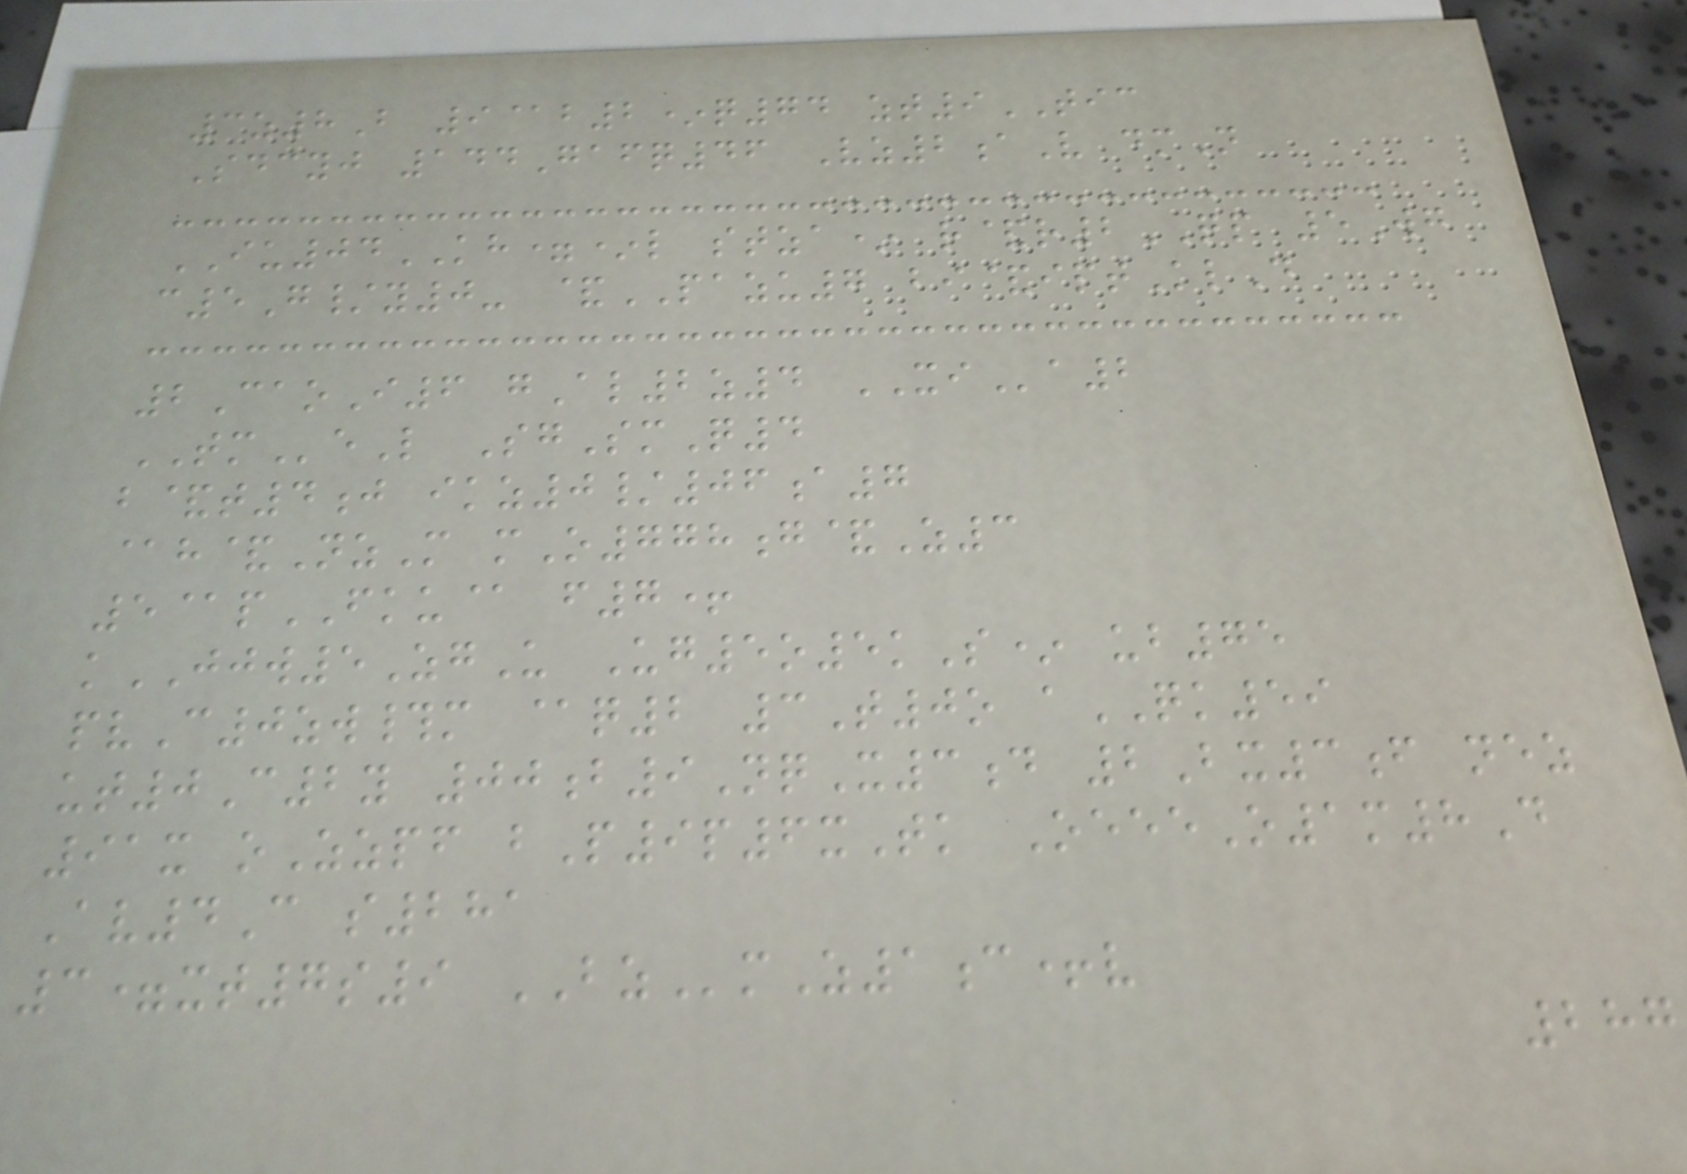3z8B 9@b2*q74 zt9TIC
Sdcyj 144Gafq46 Vz2aV dmN
IU04KH=*l stza* r&r2QP 5Wg
c5G/y0- &PAZU7 bi&iptKlD
2CaoI6 gAl2z4 XIa2
TMeL SgSmQ4
b&t4j ikz0/06a7
@h&NzM mO778g&Z3
5@pFKU@ f7+
kJJW5ZgU Ug5o5kS* ub75
pvC0zw#m @q2 3T0o aQK59
ut0C2y 00b9NqX3d 2Bx3f nez
91x oZzpf bP9p6xTk OeeeO1m8D
Av4C s281
3=xt7s9 BZmZ1c+v
287
